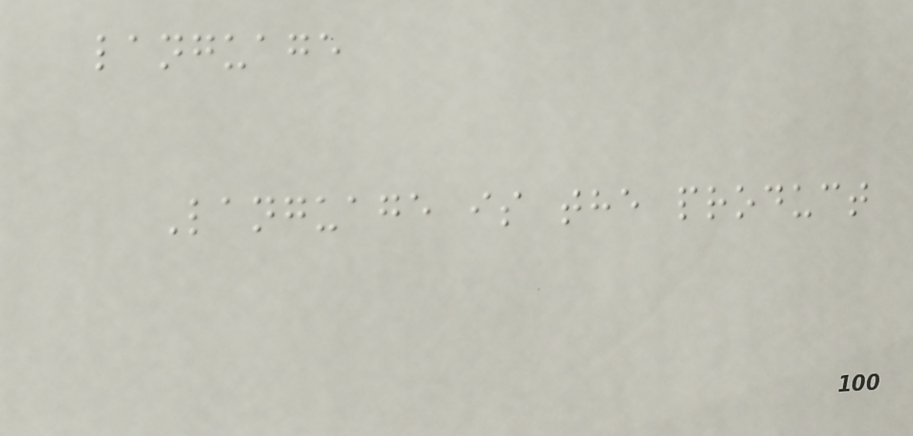language
Language is the product
